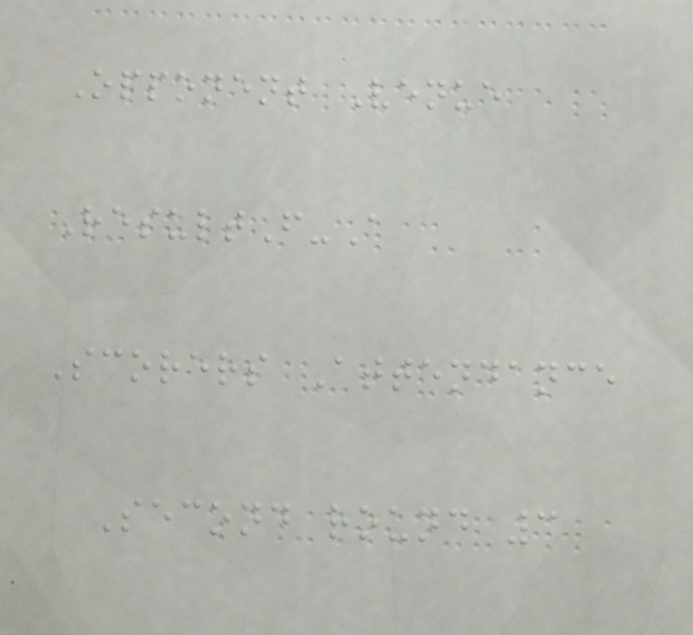Opponent Venue
ResultF-A
Scorers Attendance
Second round 3
